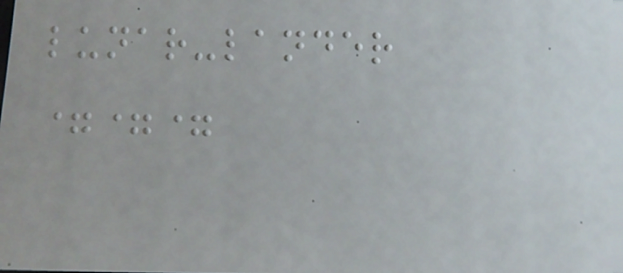lunar-lander
===
